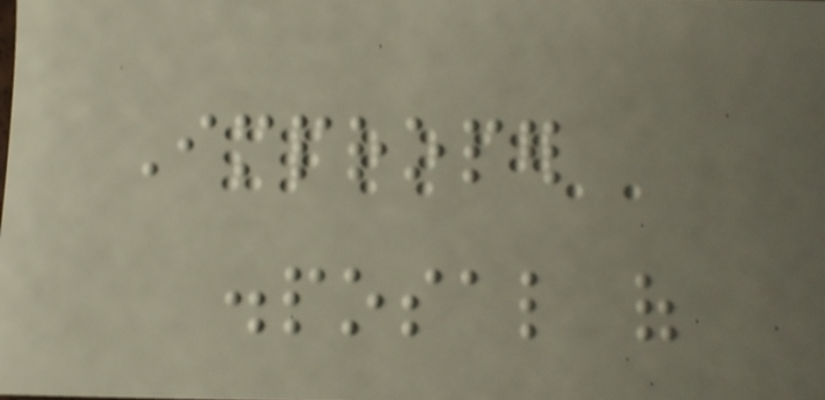Improper
disposal of
